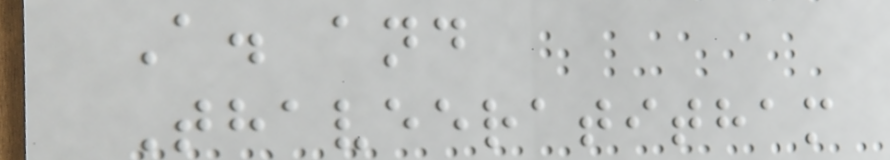A. and
Thaveeratitham
